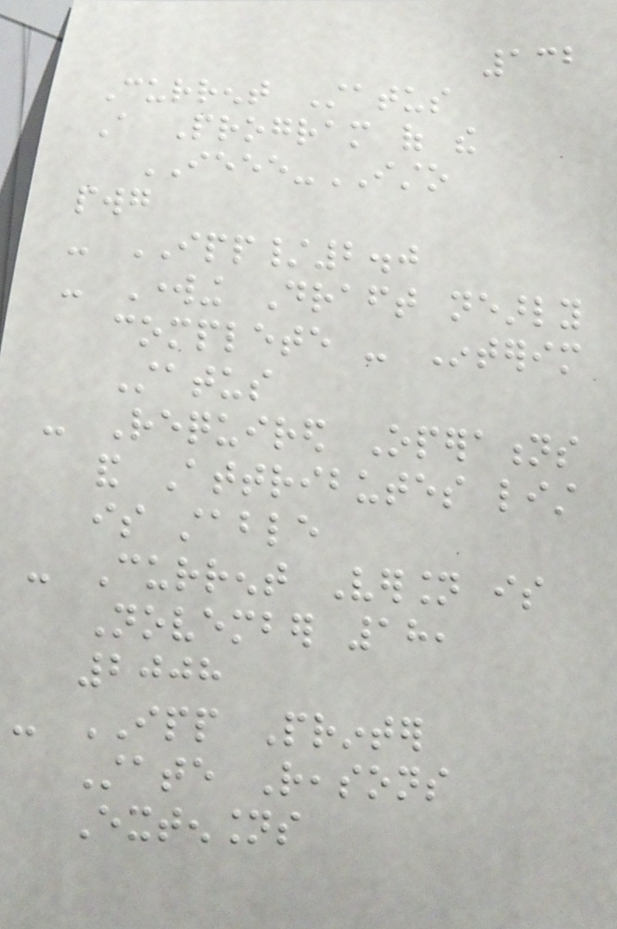132
Current Status
A Program of the
IEEE-ISTO
pwg
- IPP/2.0
- Working Draft nearly
complete - Interim
Status
- Required Operations
and Attributes list
is stable
- Current Version is
November 18,
2008
- IPP Printer
State Reasons
Extensions
